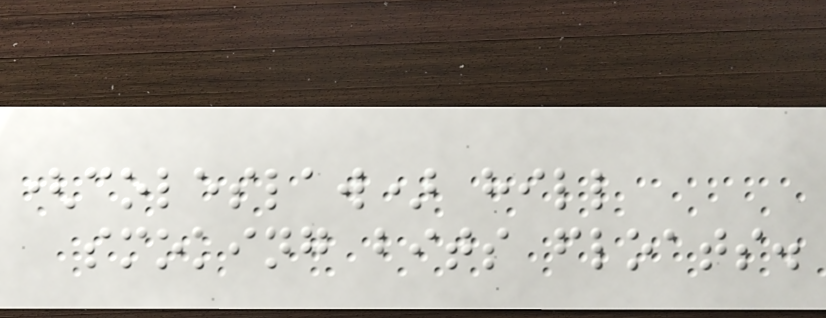(coleslaw) hill
smoking bits floats.
